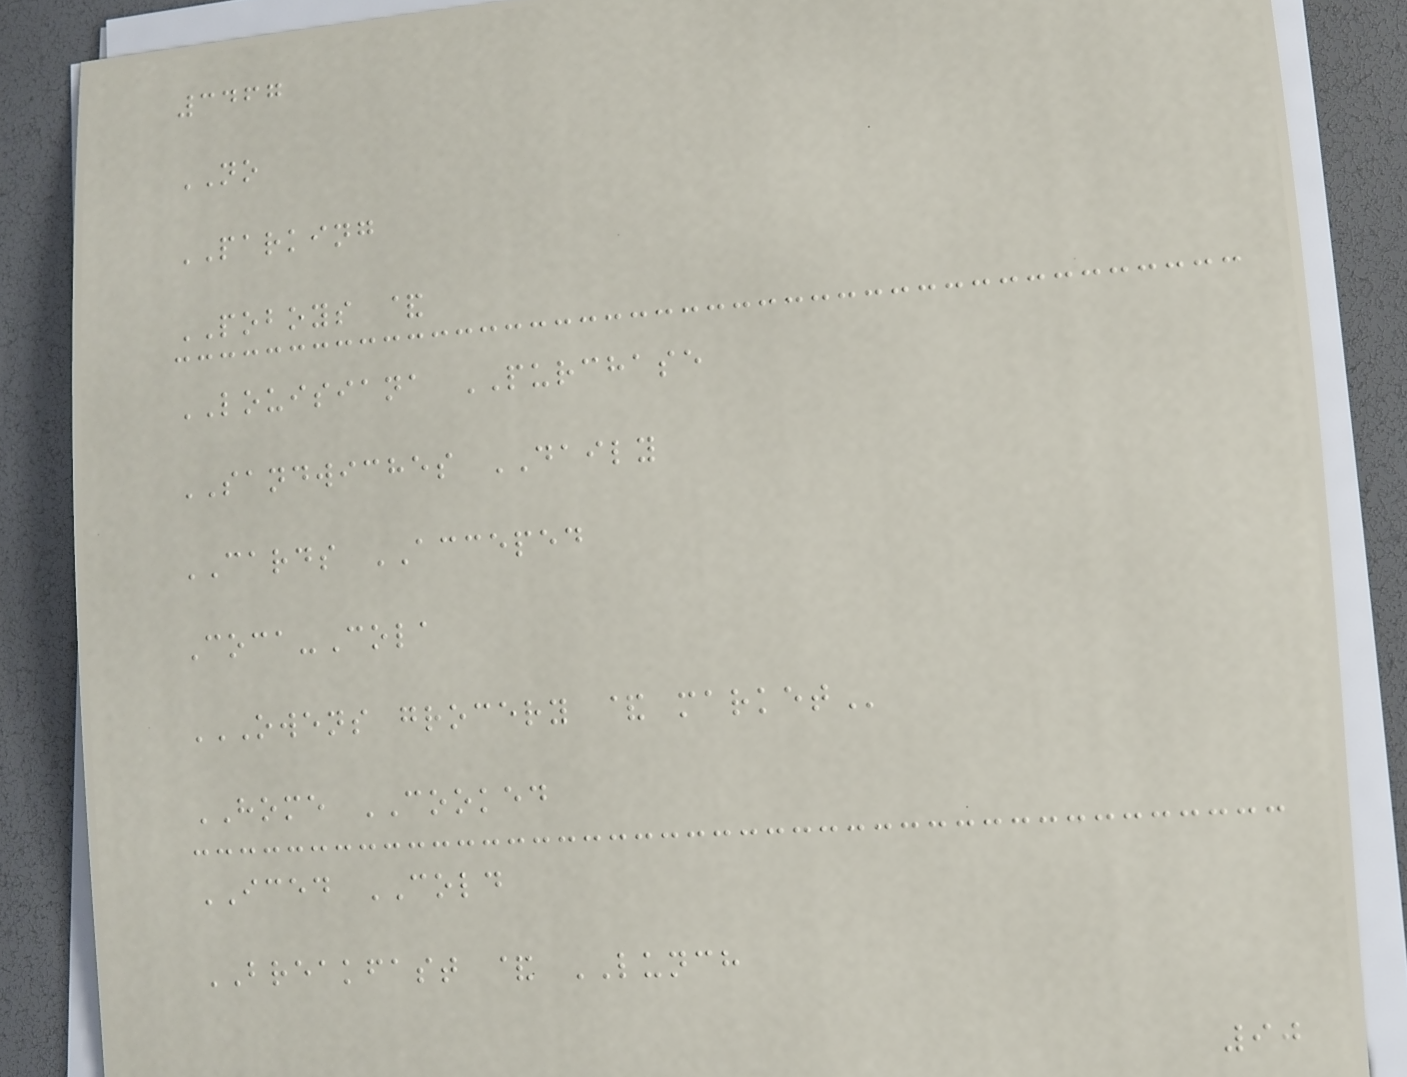3467
NO
PARKING
POBOYS &
LOUISIANA PURCHASE
SANDWICHES DAILY
CARDS ACCEPED
Coca-Cola
OWENS GROCERY & MARKET
HOME COOKED
ICED COLD
BREAKFAST & LUNCH
90
